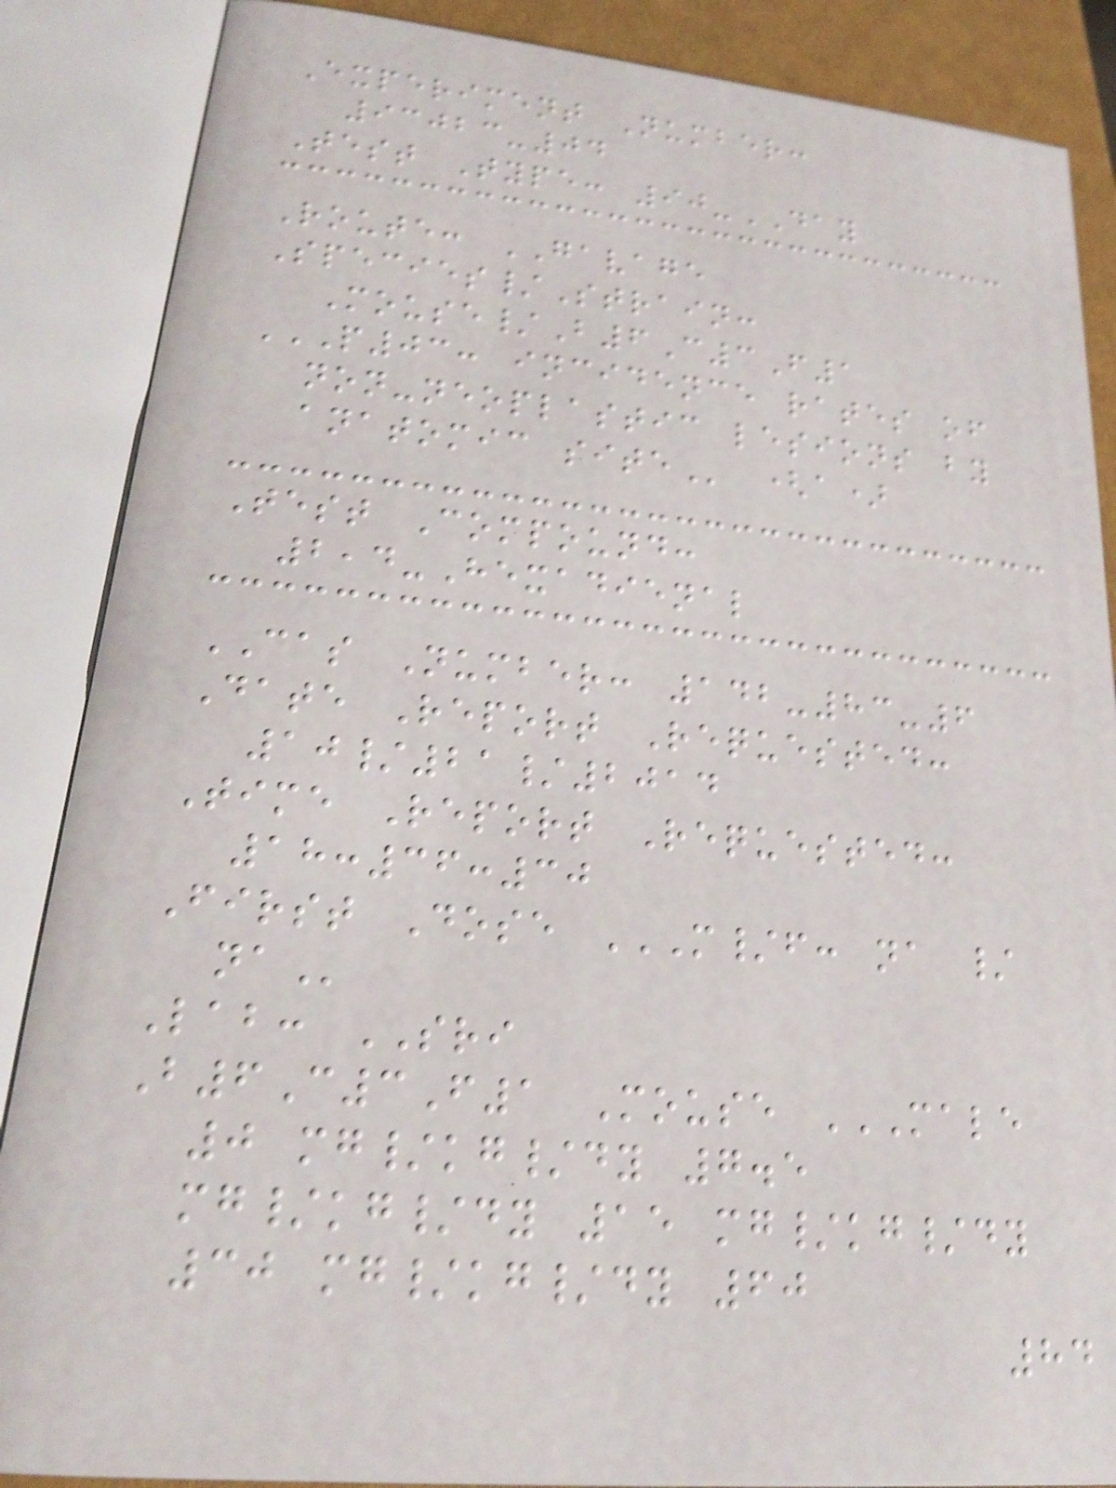Experiment Number:
93023-04
Test Type: 90-DAY
Route: GAVAGE
Species/Strain:
Mouse/B6C3F1
P03: INCIDENCE RATES OF
NON-NEOPLASTIC LESIONS BY
ANATOMIC SITE (a)
Test Compound:
2,4-Hexadienal
CAS Number: 142-83-6
Date Report Requested:
10/21/2014
Time Report Requested:
18:36:30
First Dose M/F: NA /
NA
Lab: SRI
B6C3F1 Mouse MALE
0 MG/KG/DY 7.5
MG/KG/DY 15 MG/KG/DY
30 MG/KG/DY 60
84
